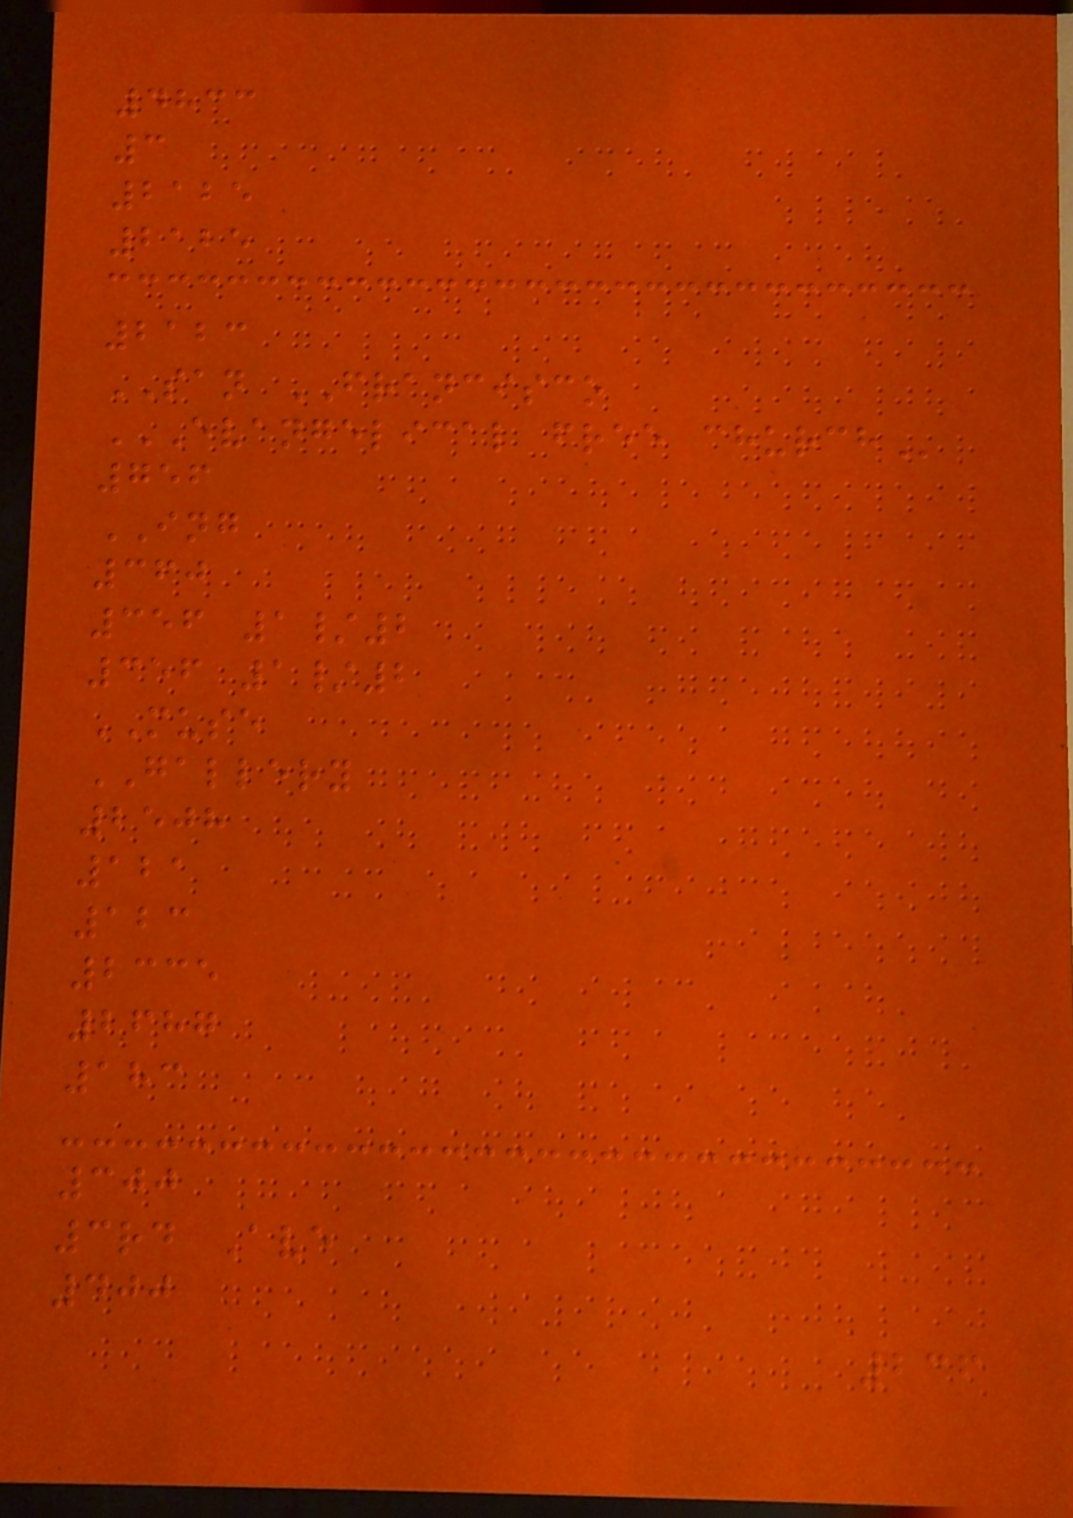4833
3
2125
2125
2123
SAN FRANCISCO
EVANGELICAL FREE CHURCH
756
ING
360
356 1/2
356 1/2
MUSE
GALLERY
2508
121
123
2335
2687
183
300
3rd Ave
400
236
